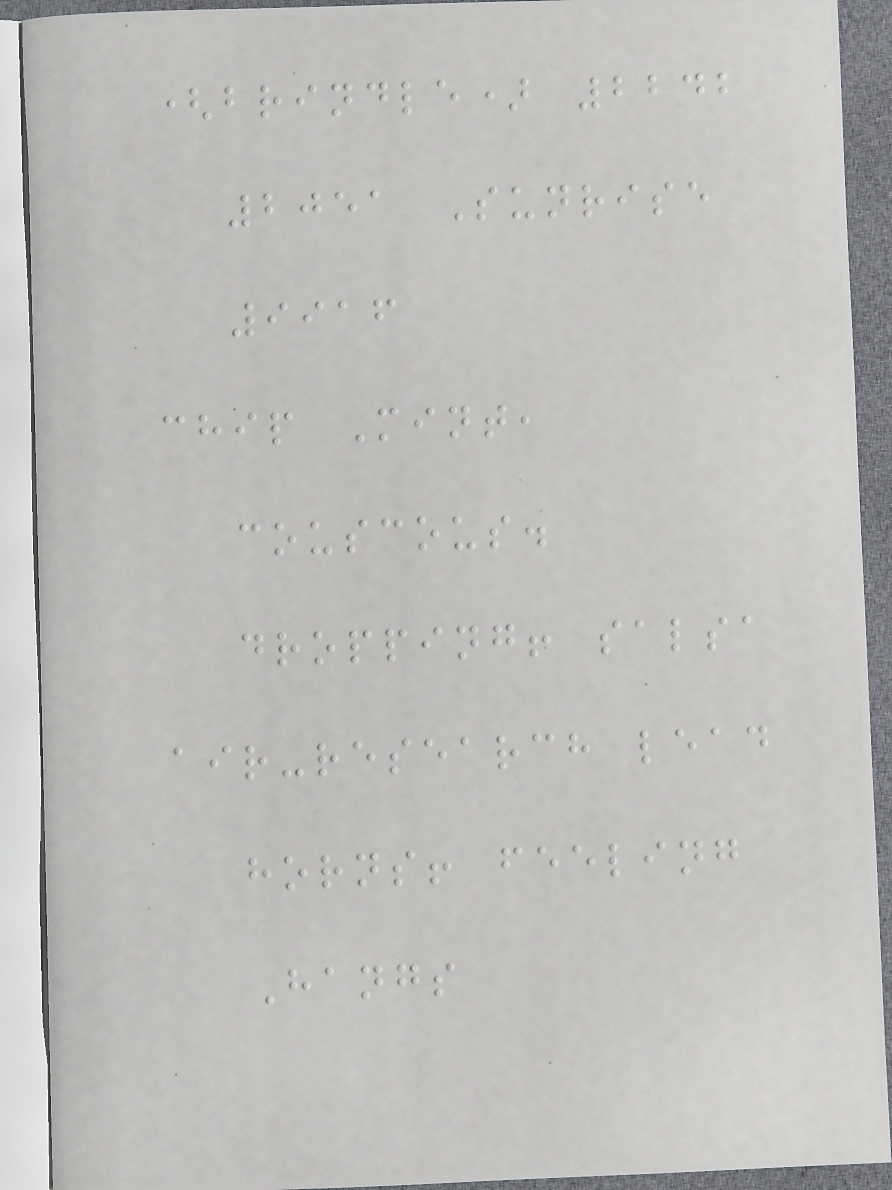(brindle) 2242
2051 Sunrise
9916
chip Mint,
couscous.
dropping! salsa
air-research lead
horns! feeling
Hangs
